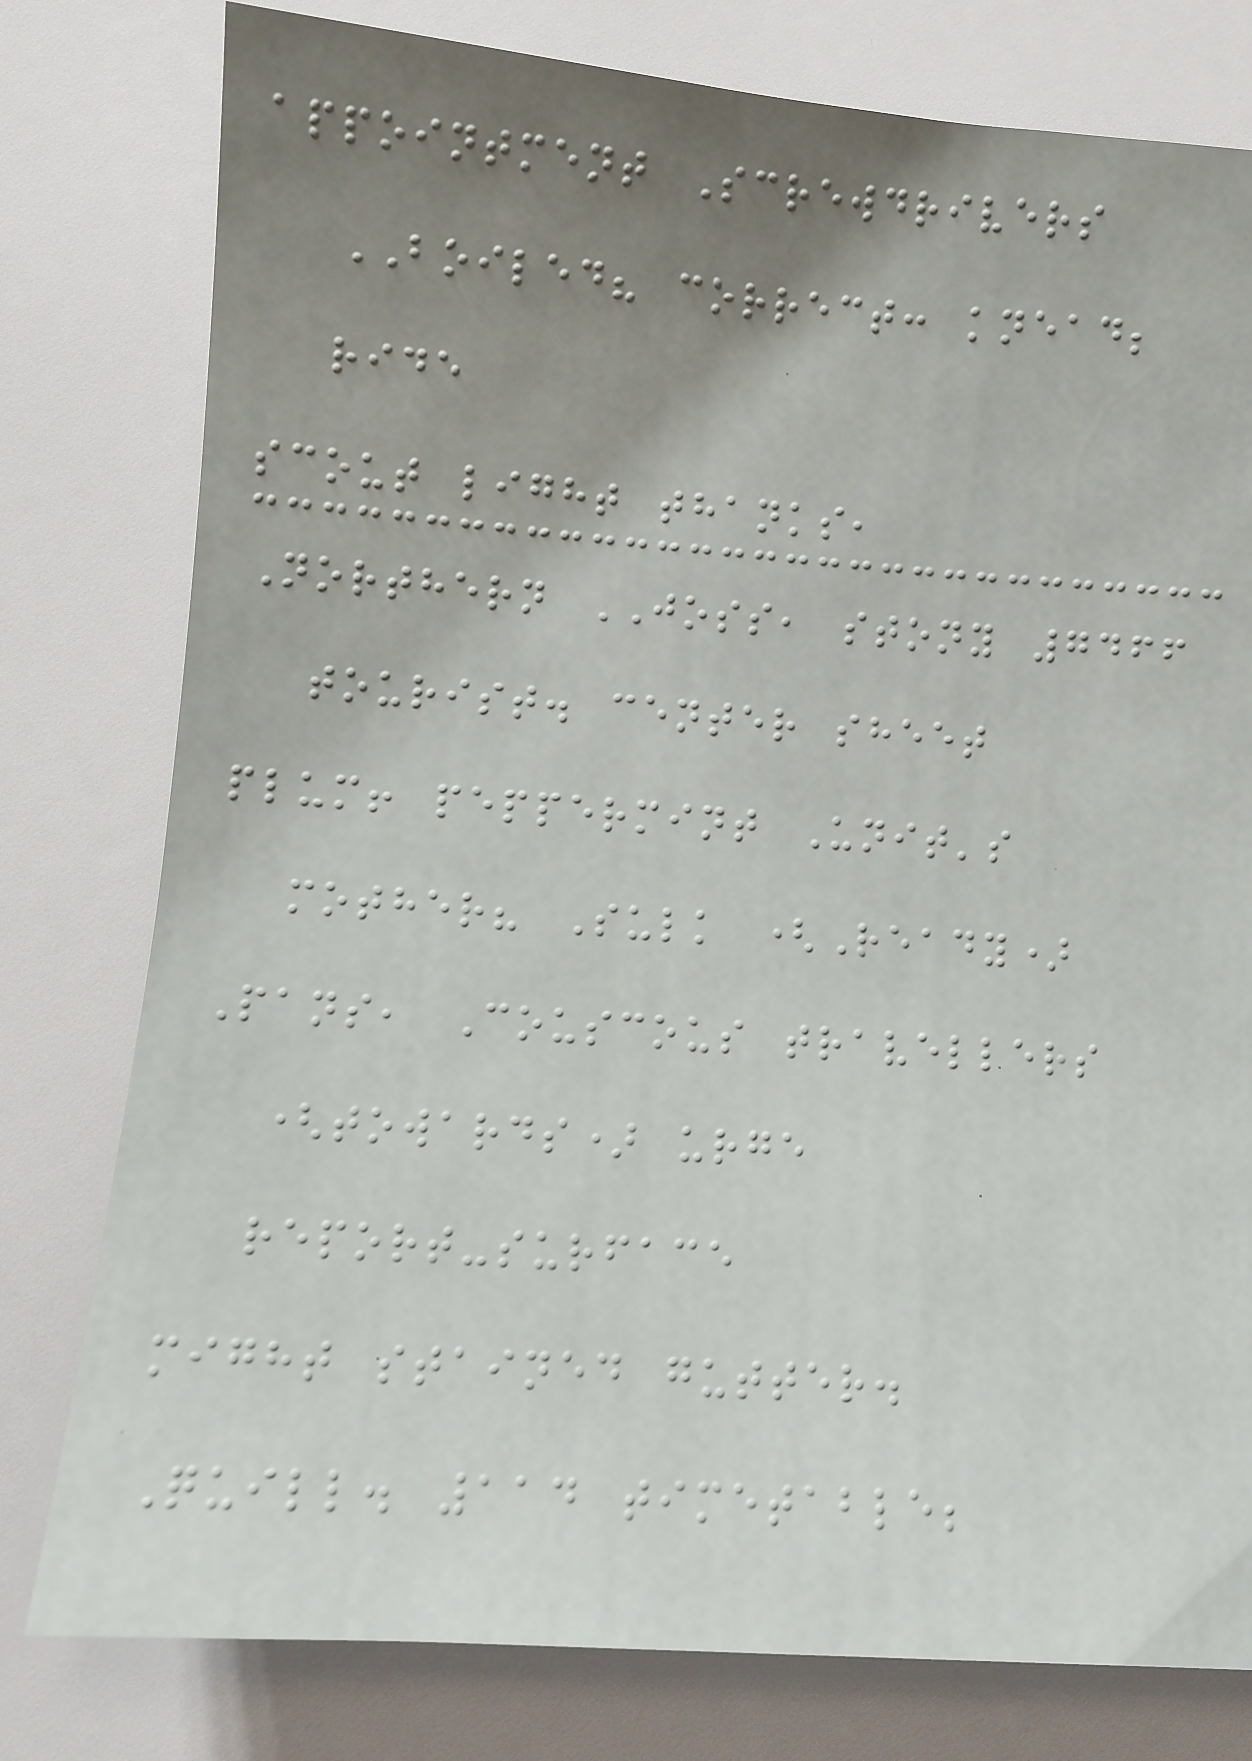appointment Screwdrivers
BOILED? correct: knead;
ride
scout light thanks,
Northern JOSS, stony 7466
tourist. center sheet
plum! peppermint Unit's
mother? Sulk (Ready)
Pans, Couscous travellers
(towards) urge
report-surface
might stained gutter.
Quill. 114 timetable;
